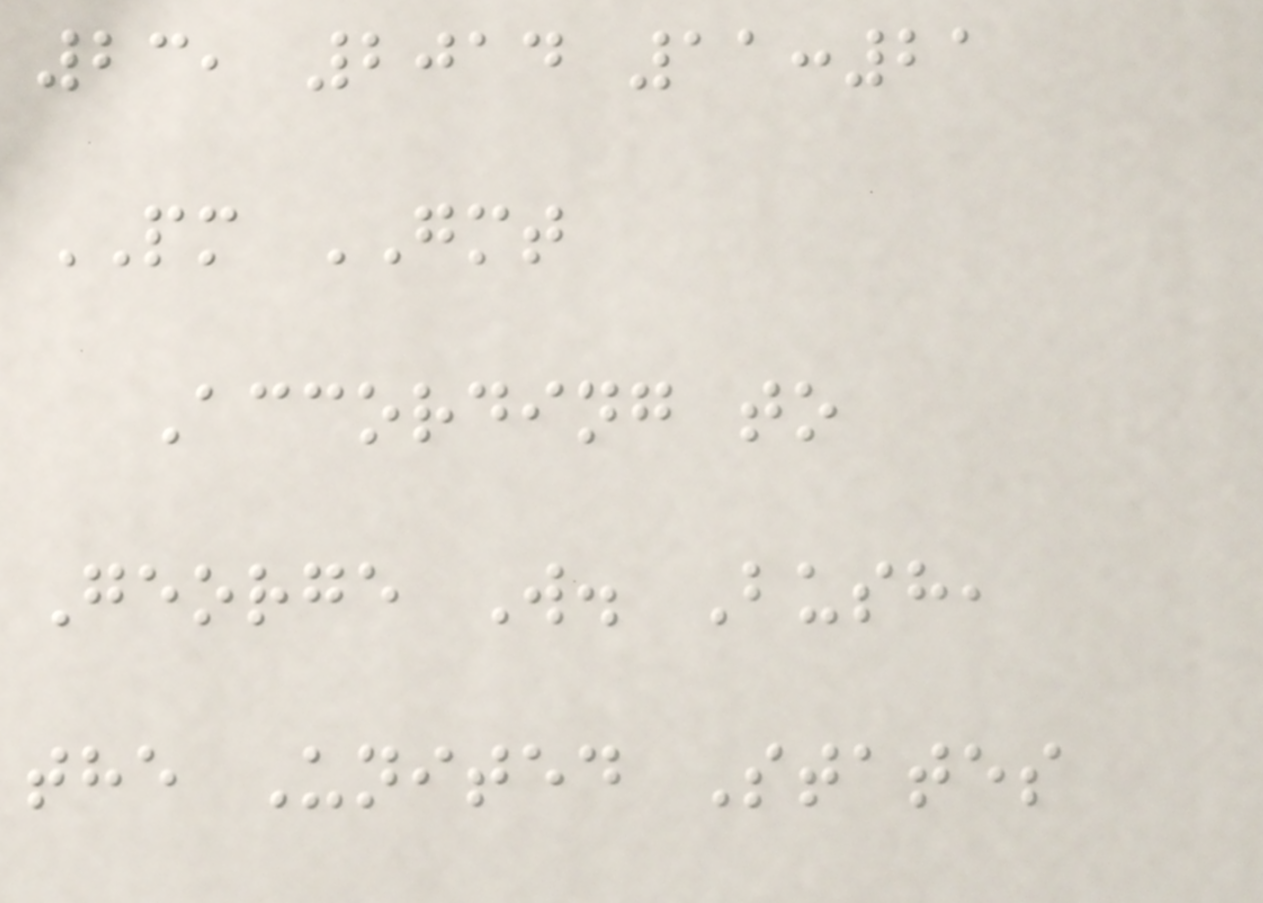23, 2014 11:21
PM GMT
According to
George W. Bush,
the United States
